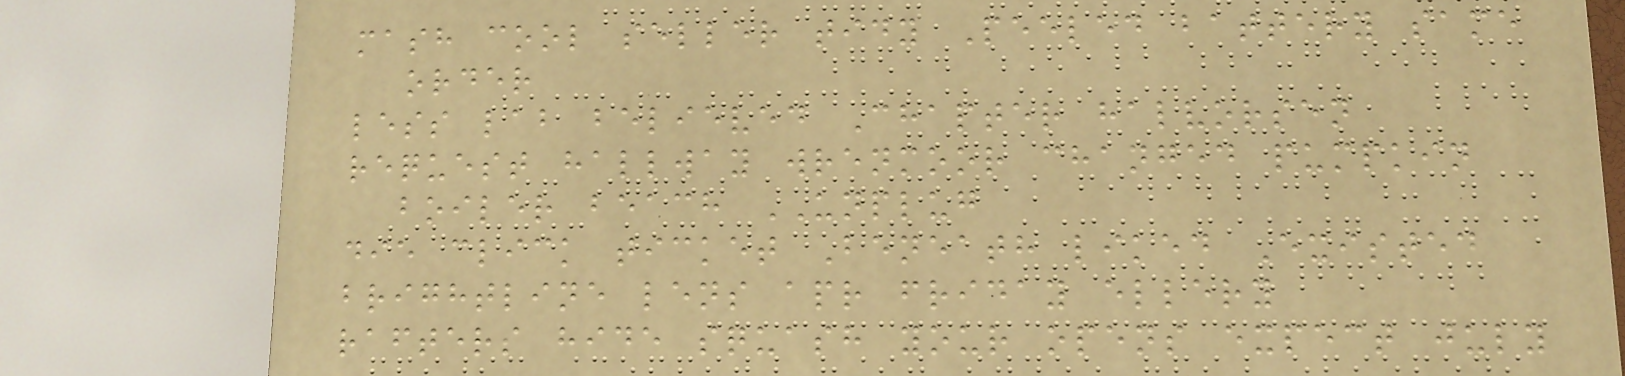mash cool seller tidy Peeled battery same
order
less lab believed Chapter halvorsen
request hallway wrenmoor changed pumpkin
boiler beach UNPLUG
die click ticket Beneath liked Existed
brightline lens apr friday ellery
rafters hide squash your opens expect july
